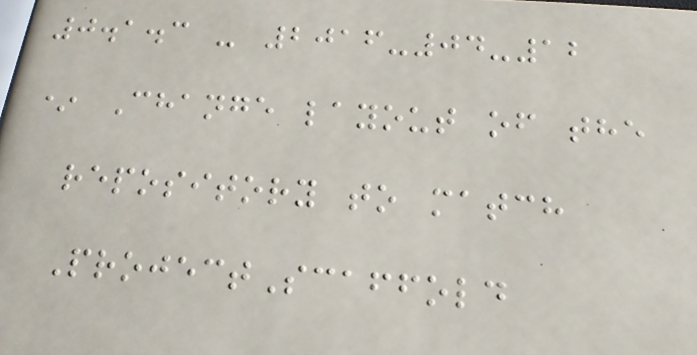0.1.3 - 2016-04-12
* Change layout of the
repository to match
ProjectScaffold
